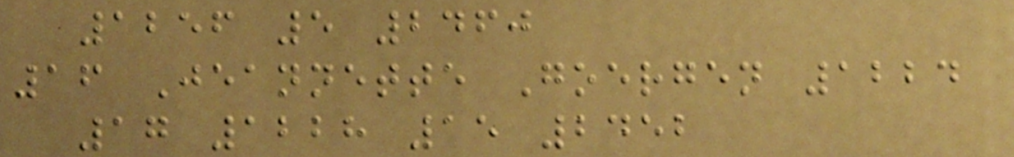1256 5 2460
16 Jeannette Goergen 1224
17 1228 15 2452
